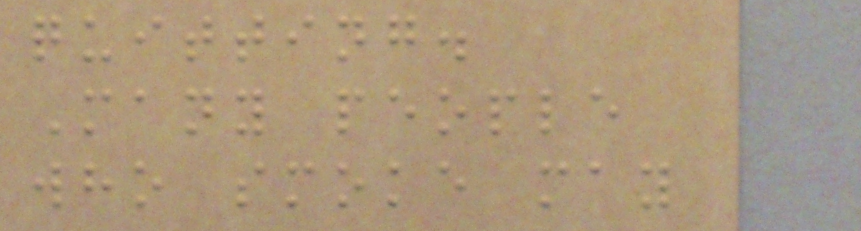quitting.
Many people
who smoke may
